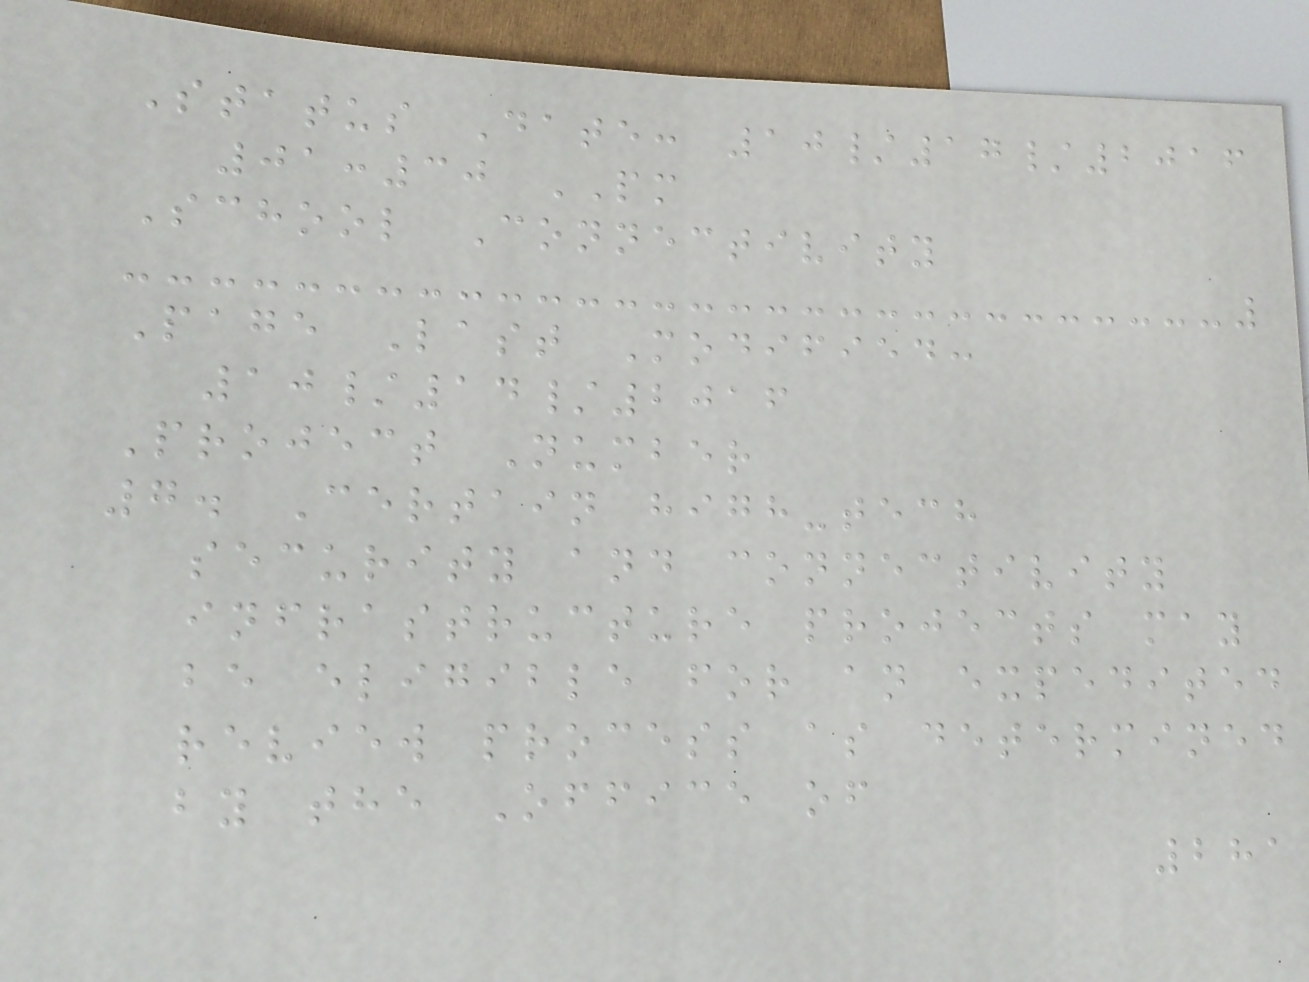Status Date: 10/17/2016
01:30 PM
School Connectivity
Page Last Modified:
10/14/2016
Project Number
7. Certain high-tech
security and connectivity
infrastructure projects may
be eligible for an expedited
review process as determined
by the Office of
281
